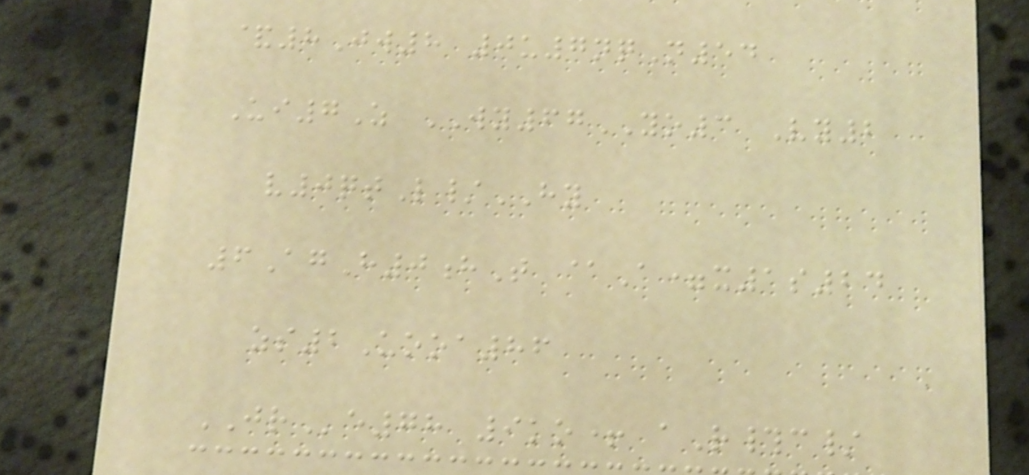&8Jw8 0u7nqN54
Ui7Z WY67YO3 Vy2
v0qtL/HY
6AgH0hT @A=x1s24
zs2Uooa86
JRe78 9ko+ aR#c/
